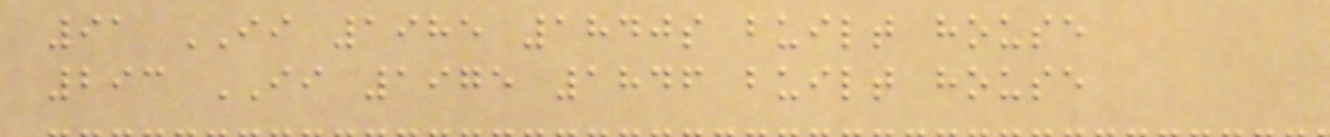91 II 1985 1840s built house
293 II 1975 1846 built house
